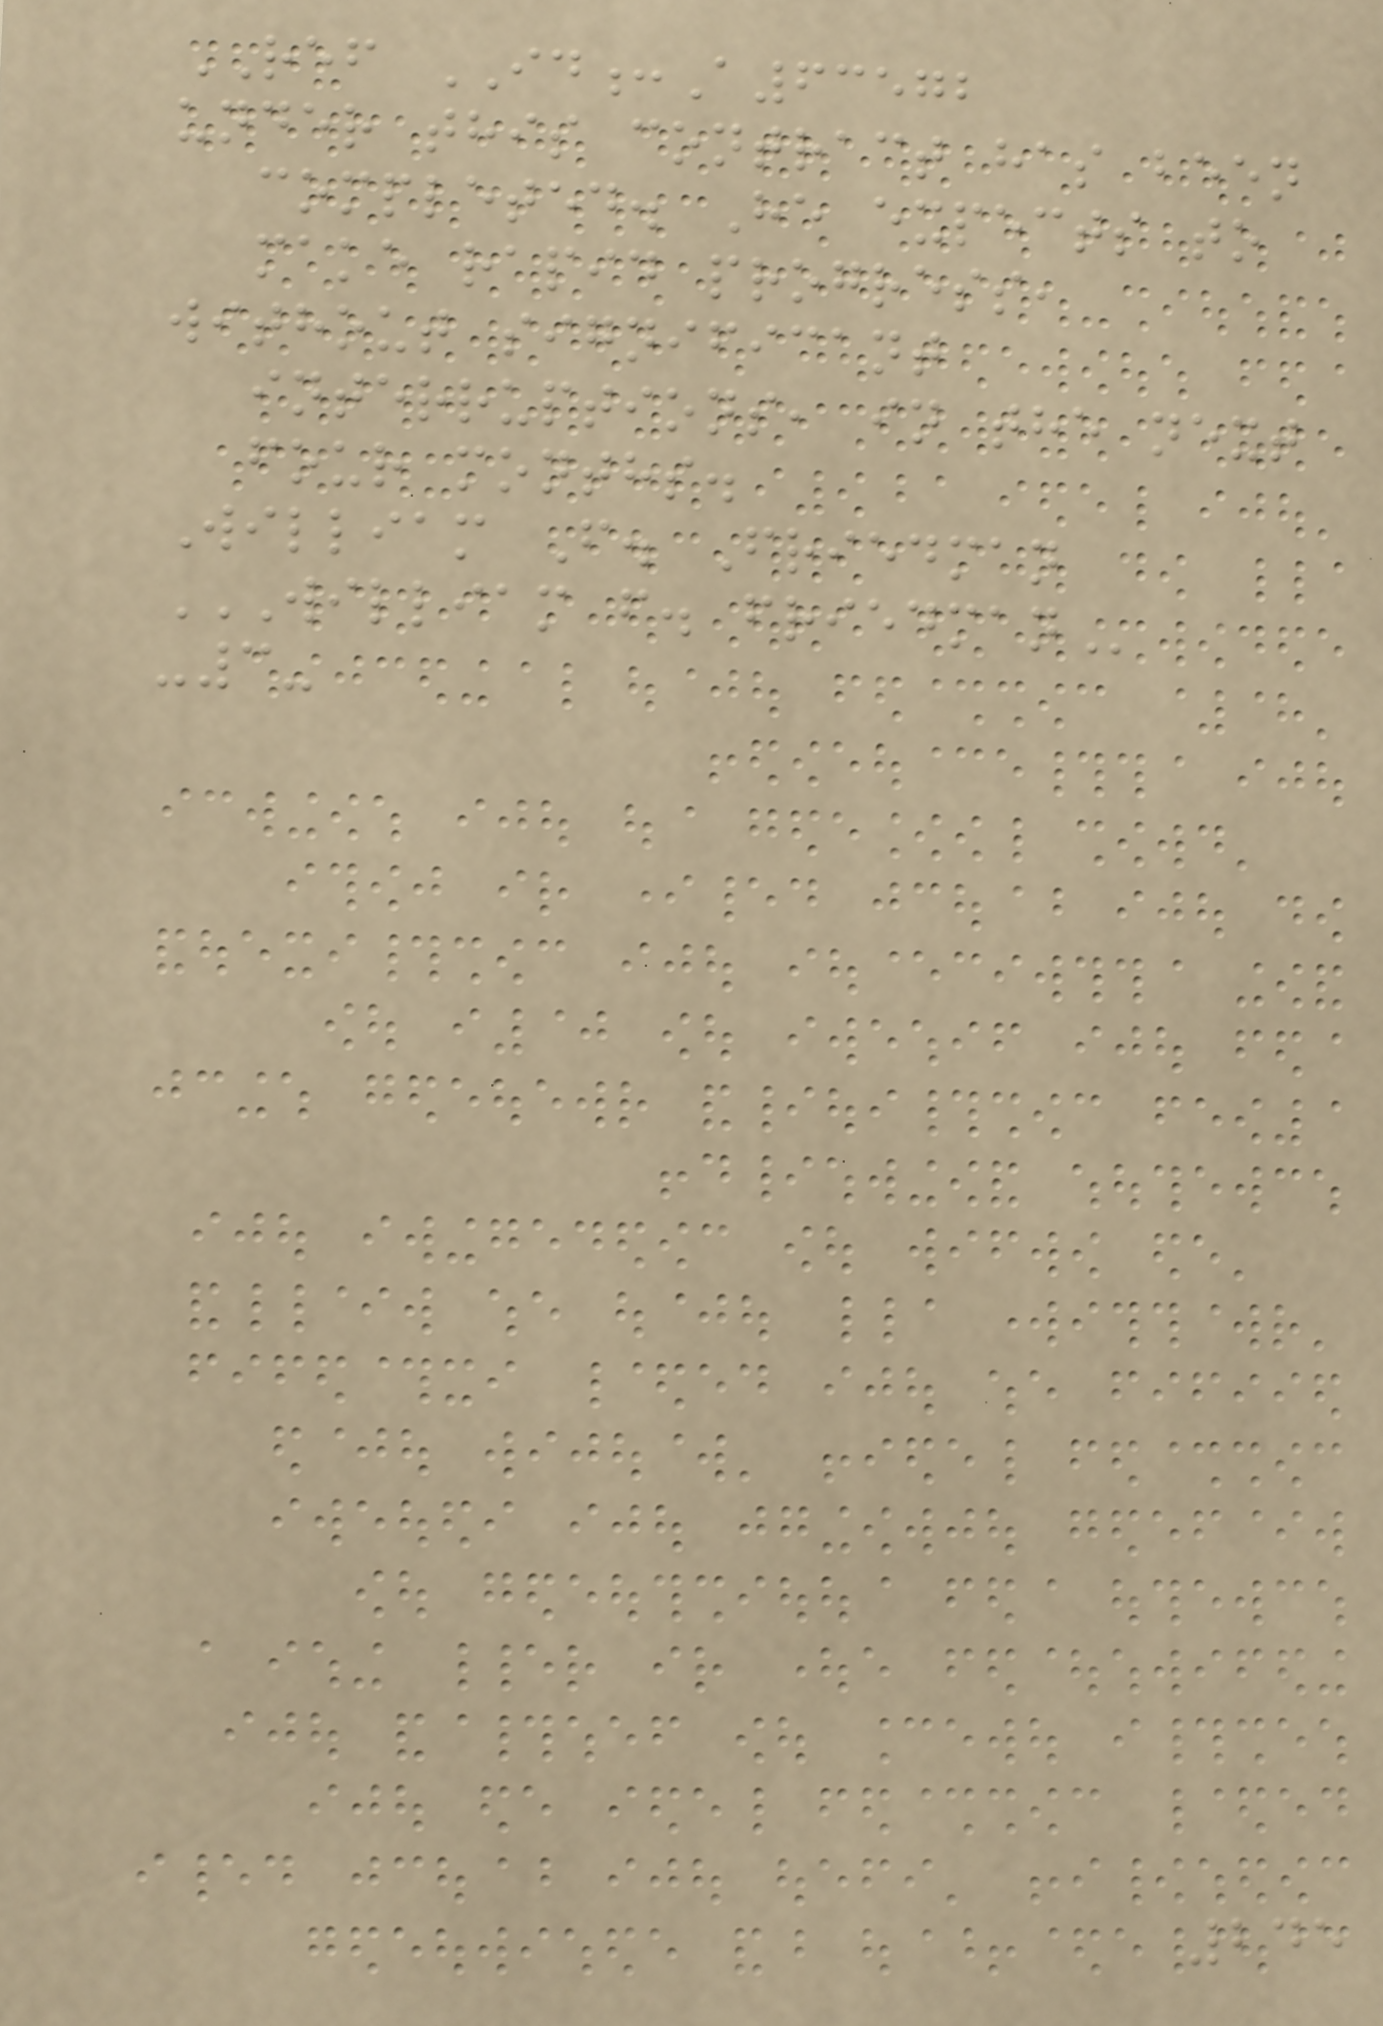REF ID:A63572
under this contract has been
completed. He expects to
make rapid progress,
without significant
interruptions, in the next
four months.
William F. Friedman
WILLIAM F. FRIEDMAN
-3-
245
